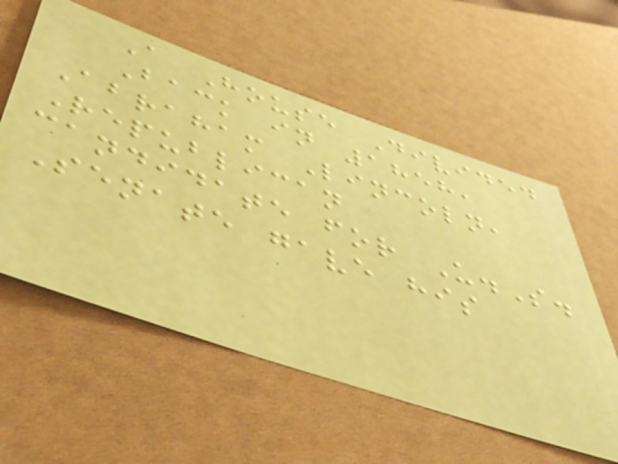A House Divided
Back in 1858,
Abraham Lincoln,
Republican
candidate for U.S.
Senate gave his
